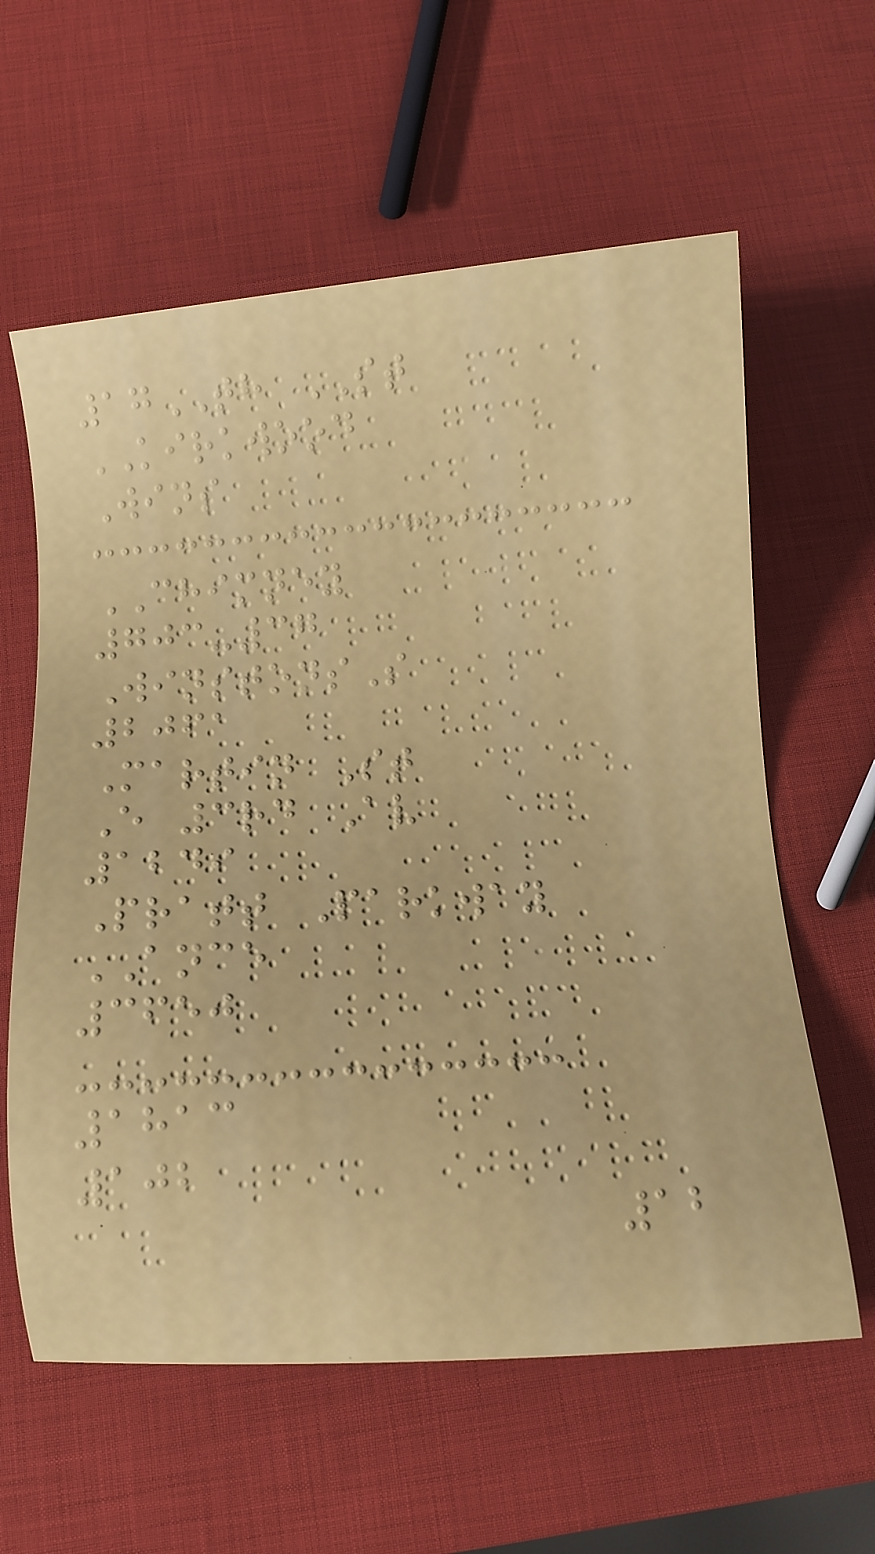17TH ST
KIRKWOOD
Wins
CHIMNEY
703-37
WinstonsS
2061
Martin St
E 3rd Av
1249
Pratt Parkway
ANCE
3650
1813
102
12
